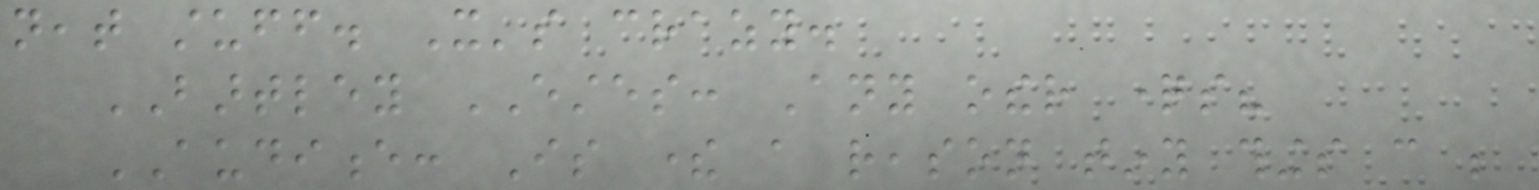neat stuff. It's crazy.
BARTLEY ESTES: Any other questions?
AUDIENCE: Is there a reason tiny things can be
